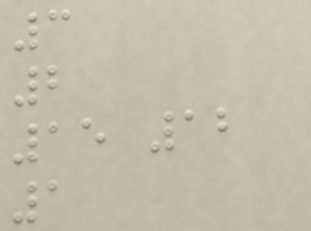3
2
15 12
1
